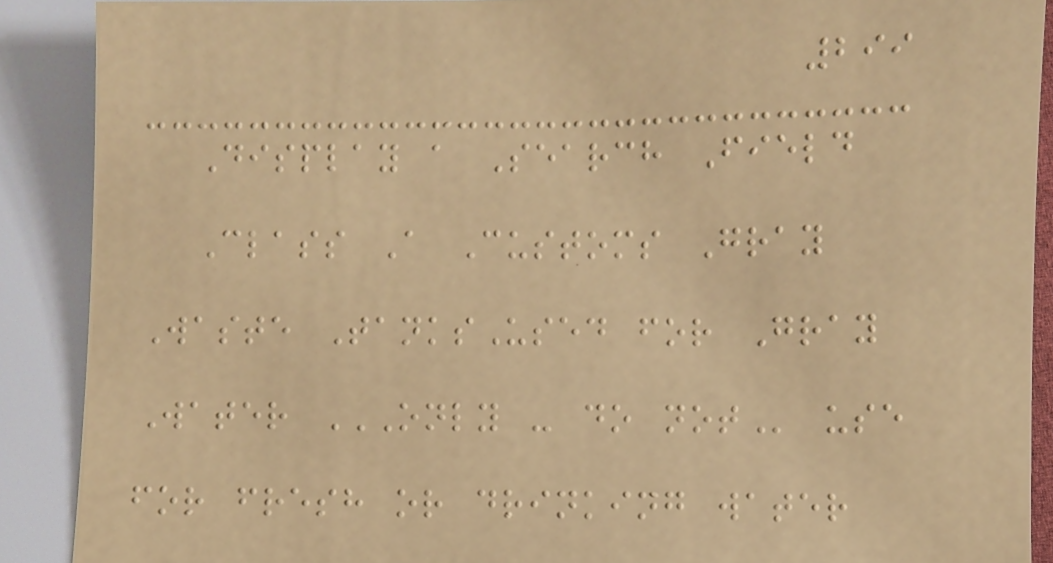299
Display a Search Field
Class A Customs Gray
Waste TanksUsed for Gray
Water ONLY - DO NOT use
for fresh or drinking water
